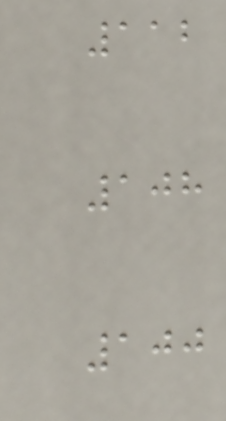112
108
100
